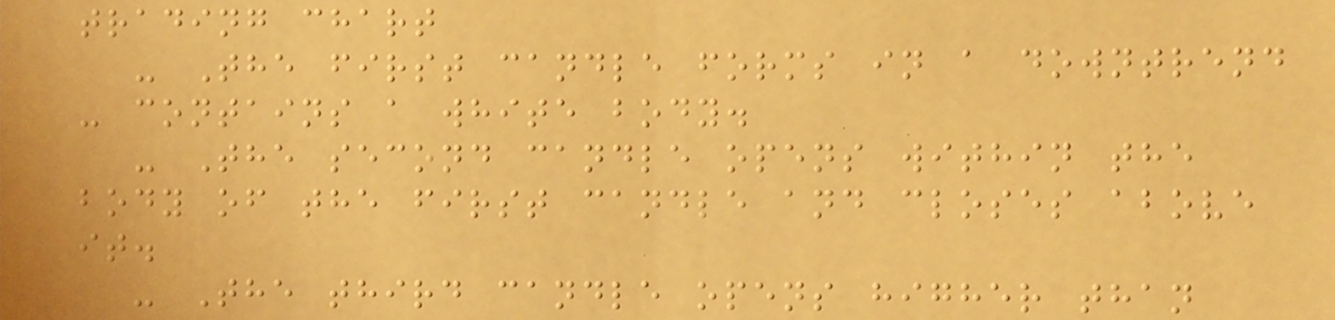trading chart
- The first candle forms in a downtrend
- contains a white body.
- The second candle opens within the
body of the first candle and closes above
it.
- The third candle opens higher than
